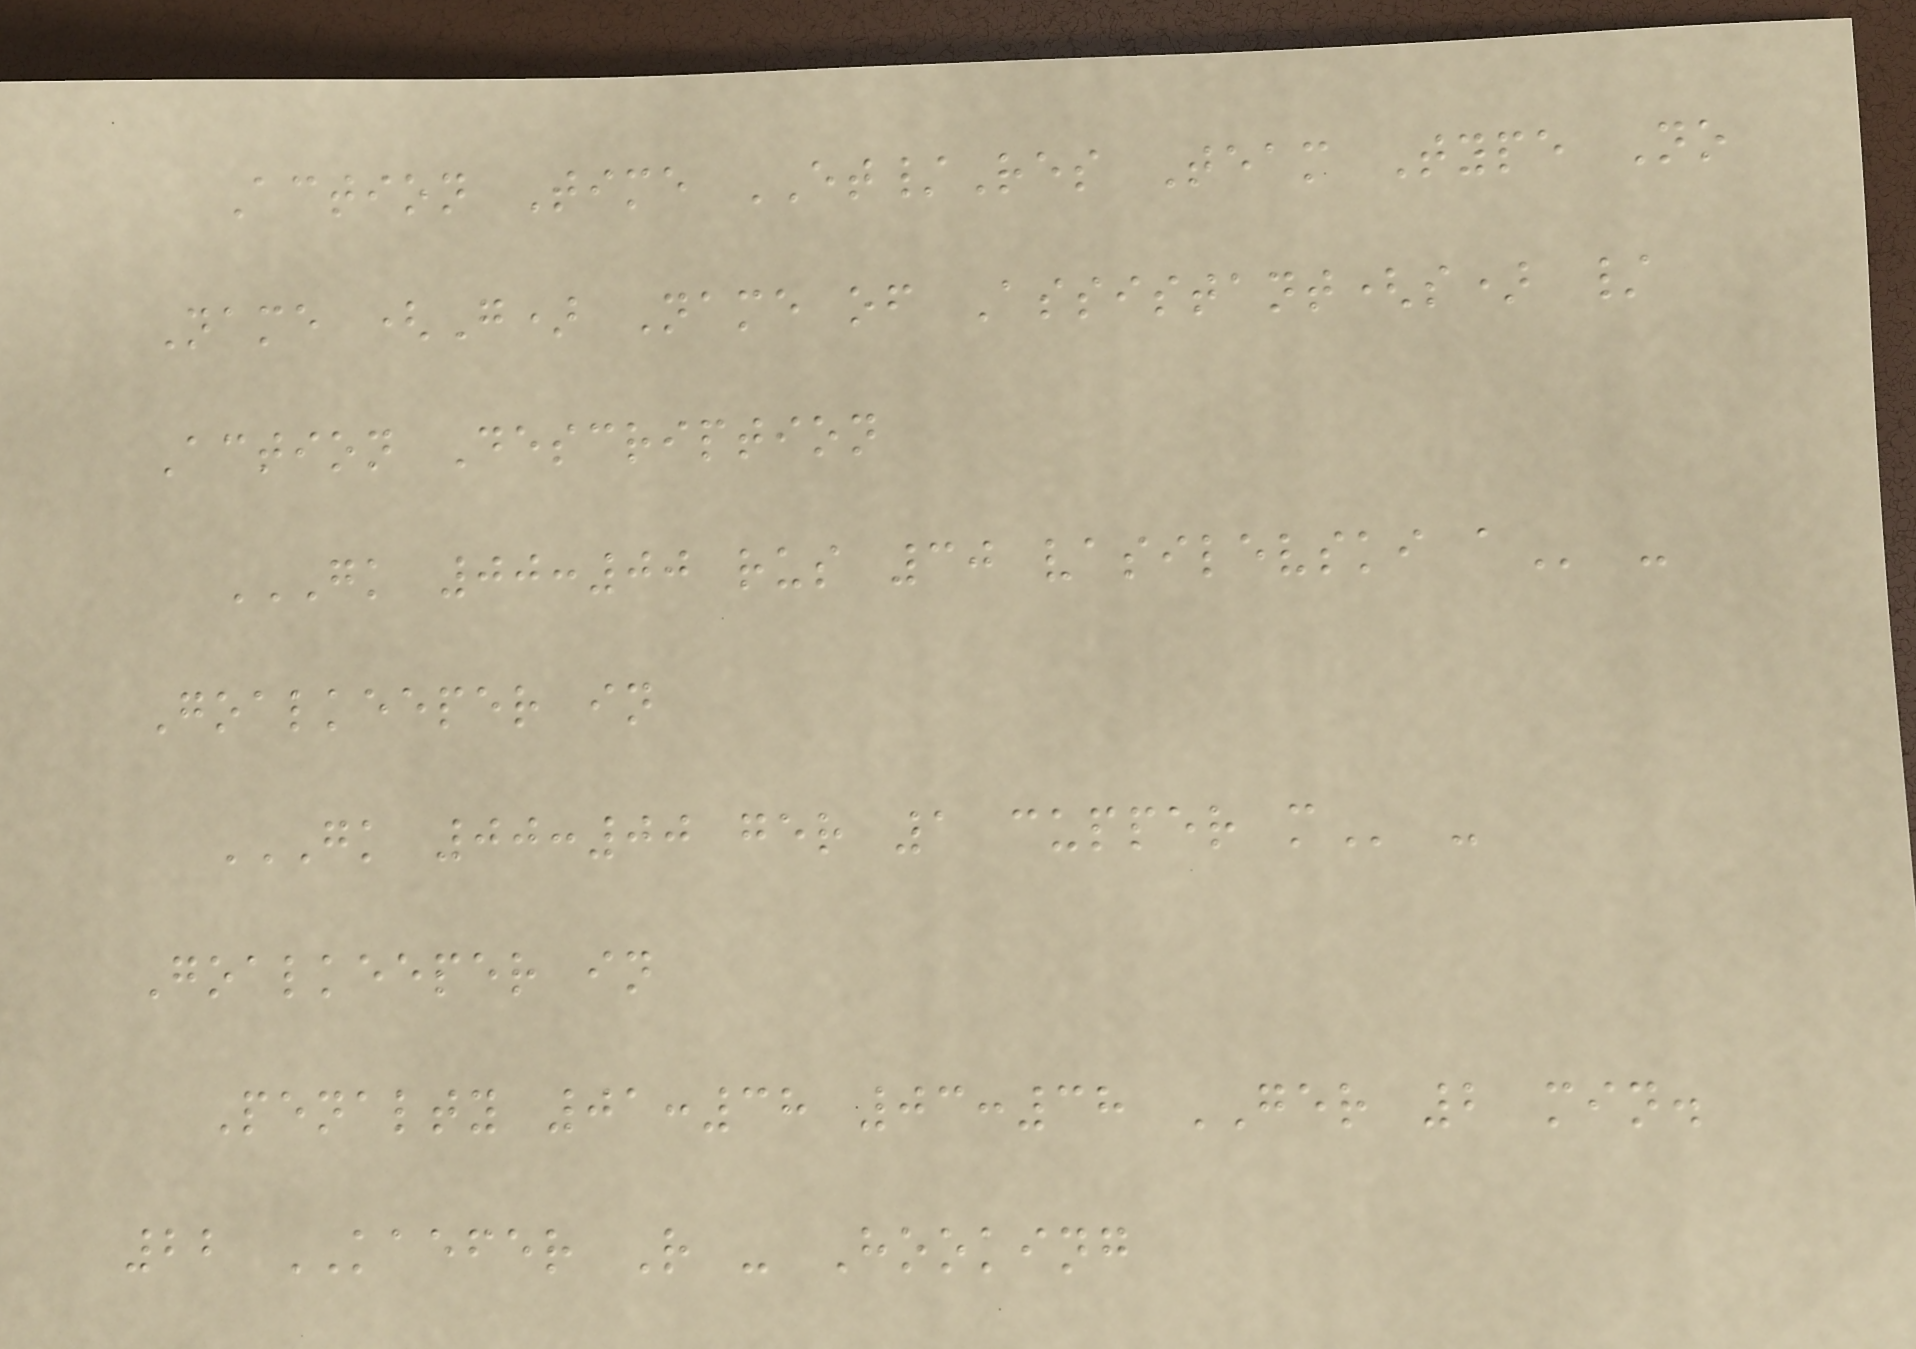Action Time ET/Res Team Type No
Name (G) Name of Assistant(s) /
Action Description
GK 00:00 RUS 30 VASILEVSKI A -
Goalkeeper in
GK 00:00 GER 1 CUPPER M -
Goalkeeper in
Penalty 01:38 03:38 GER 2 min.
22 KAEFER R - Hooking
